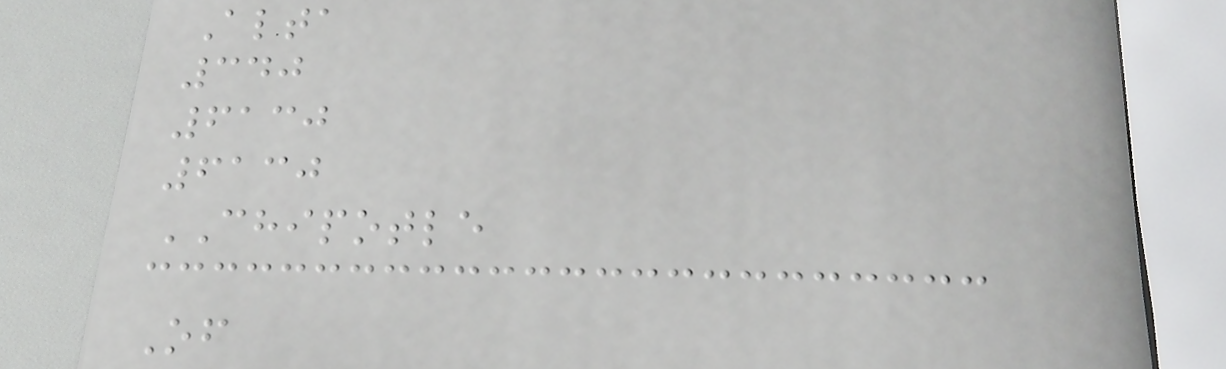Alta
340
6130
6130
CHIPOTLE
Of
